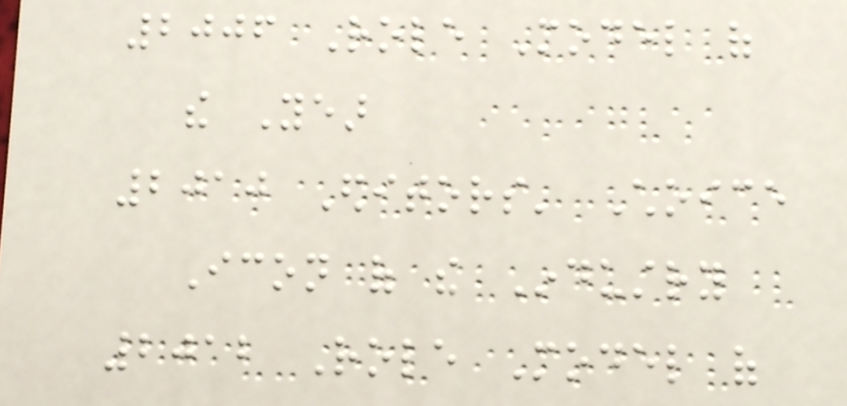2006 Role Model of
the Year
2010 Editors' Choice
Icon of the Industry
2012 Role Model of
